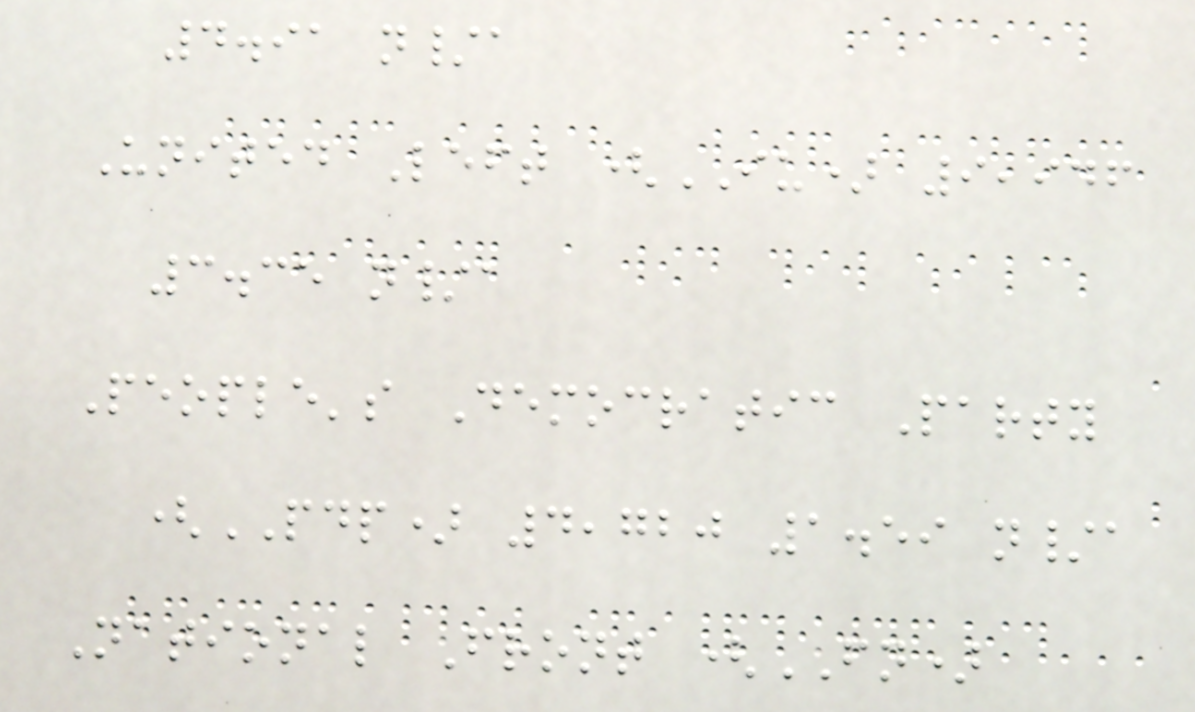4.91 n/a
United Left (IU) 9,946
3.35 n/a
People's Democratic Party
(PDP) 4,720 1.59 n/a
National Front (FN)
